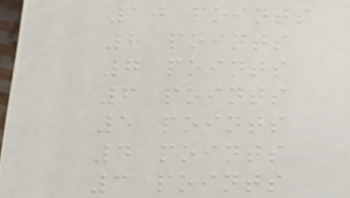10 points
8 points
7 points
6 points
5 points
4 points
3 points
